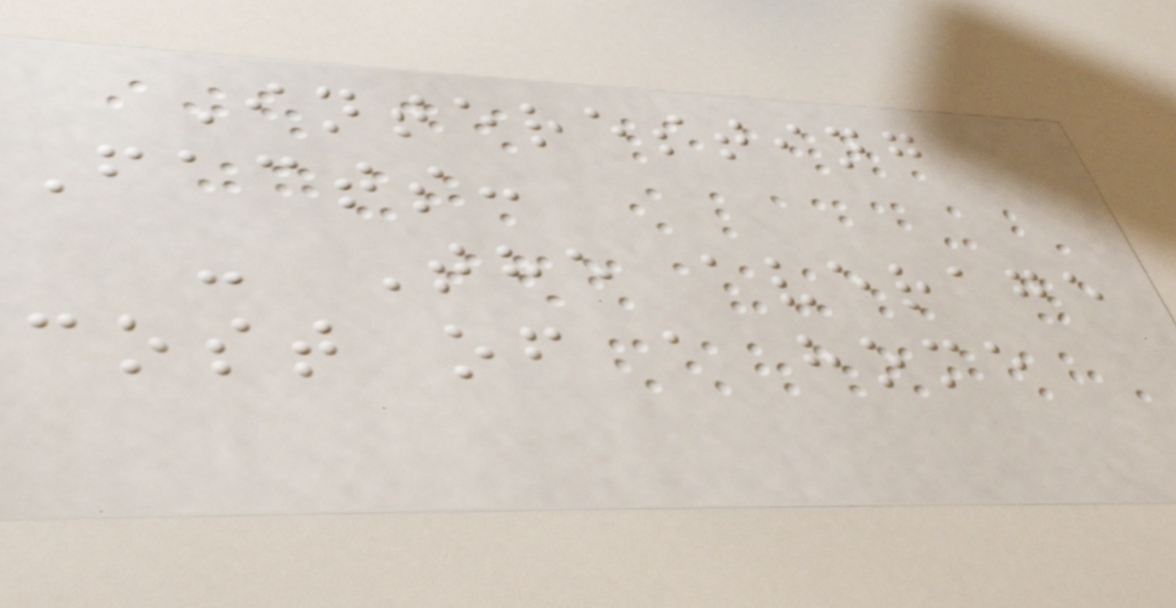Interesting
Facts:
- The average
cost of a home
